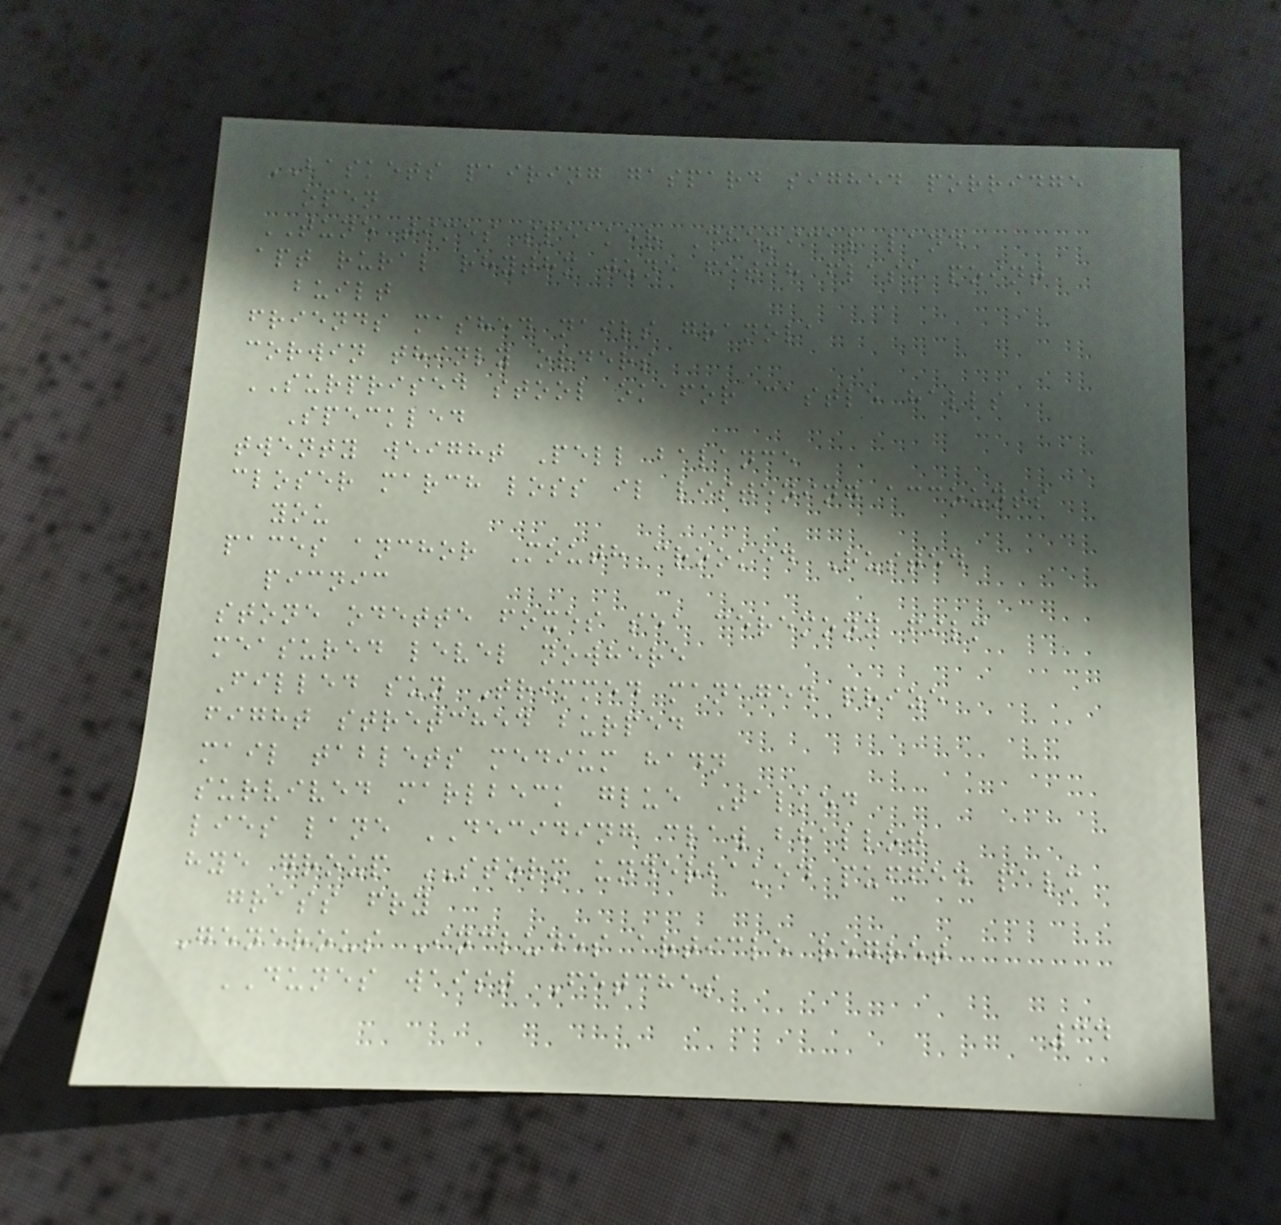BASKETS pairing gaspard sighed porridge
open
TUNE times speaker Chemical land
apt rural rhythm june fetch flask point
built
friends mashed nails granola
corwin thinly orders
SURPRISED stool okafor castle halls
Speckled
twenty weight Pell balance
closer march loss il listening accounts
you
paces anchor Mouth crooked Rusted
picnic
stone odette foxes sea ceremony film
measured level nowhere
Filled sun Trimmed managed prize
fight stretched burped
mail tablets medium hadn
survived marlbeck glue Talked
lies lane DECIDING claw bhallot
hye group STORM underbaked puffed palm
grass fry
Generous Includes article regret
DUNES waist Fetches
34
